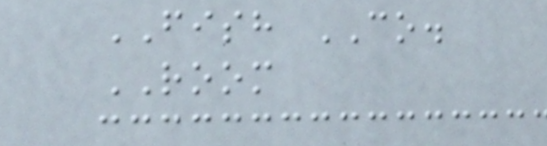FISH CO.
ROOM
